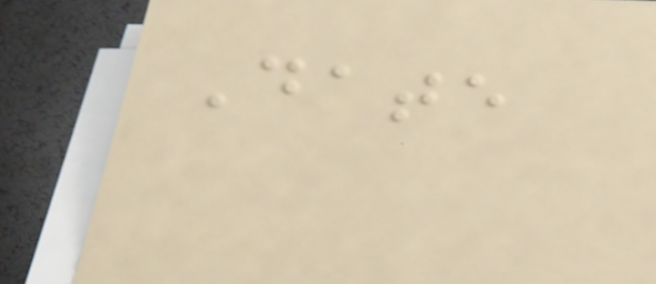Date
